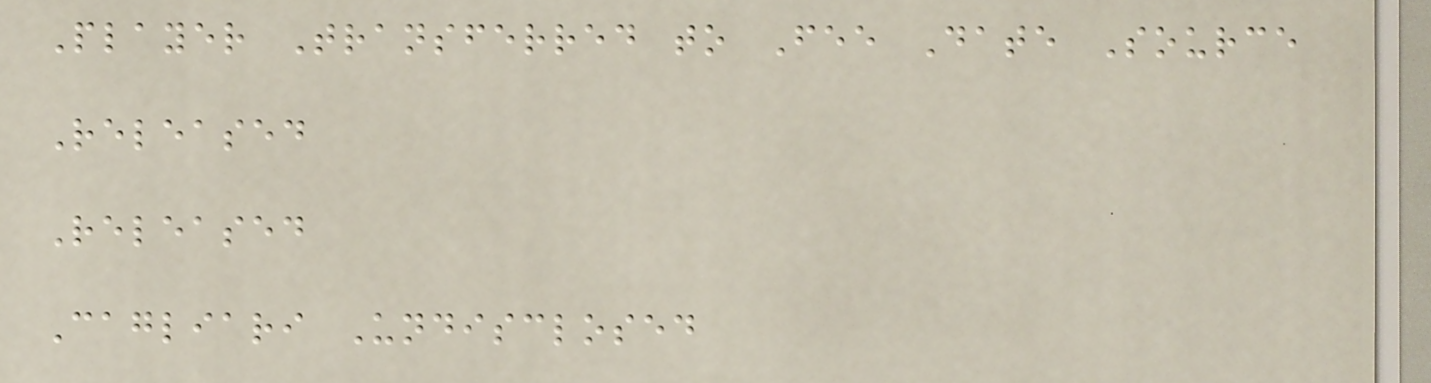Player Transferred to Fee Date Source
Released
Released
Cagliari Undisclosed
